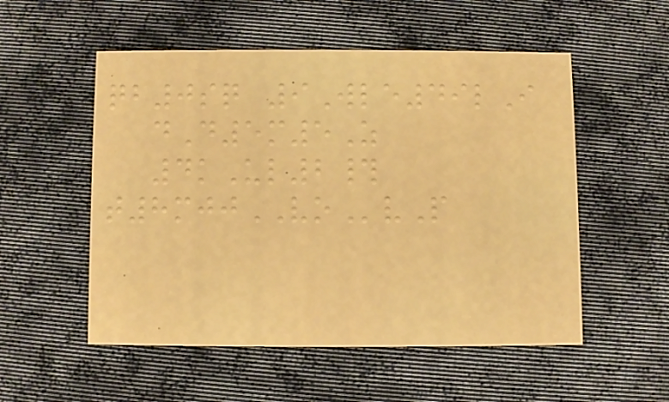qb0sq 9Wle49lI
dD5m5Z
4kUl2#
t8mjjVOvP
